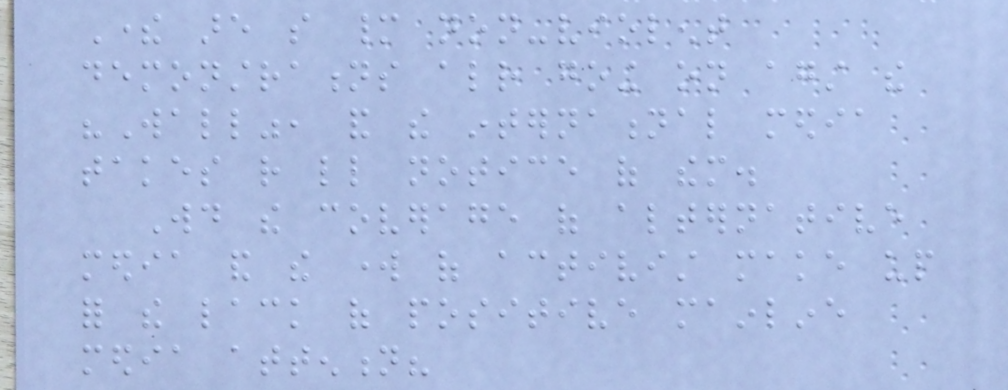There are so many non-violent
demonstrations already going on against the
"Wall", and the international media
takes rather little notice of them.
Would the coverage of alternative
media and the work of activist make up
for the lack of positive mainline
media attention?
